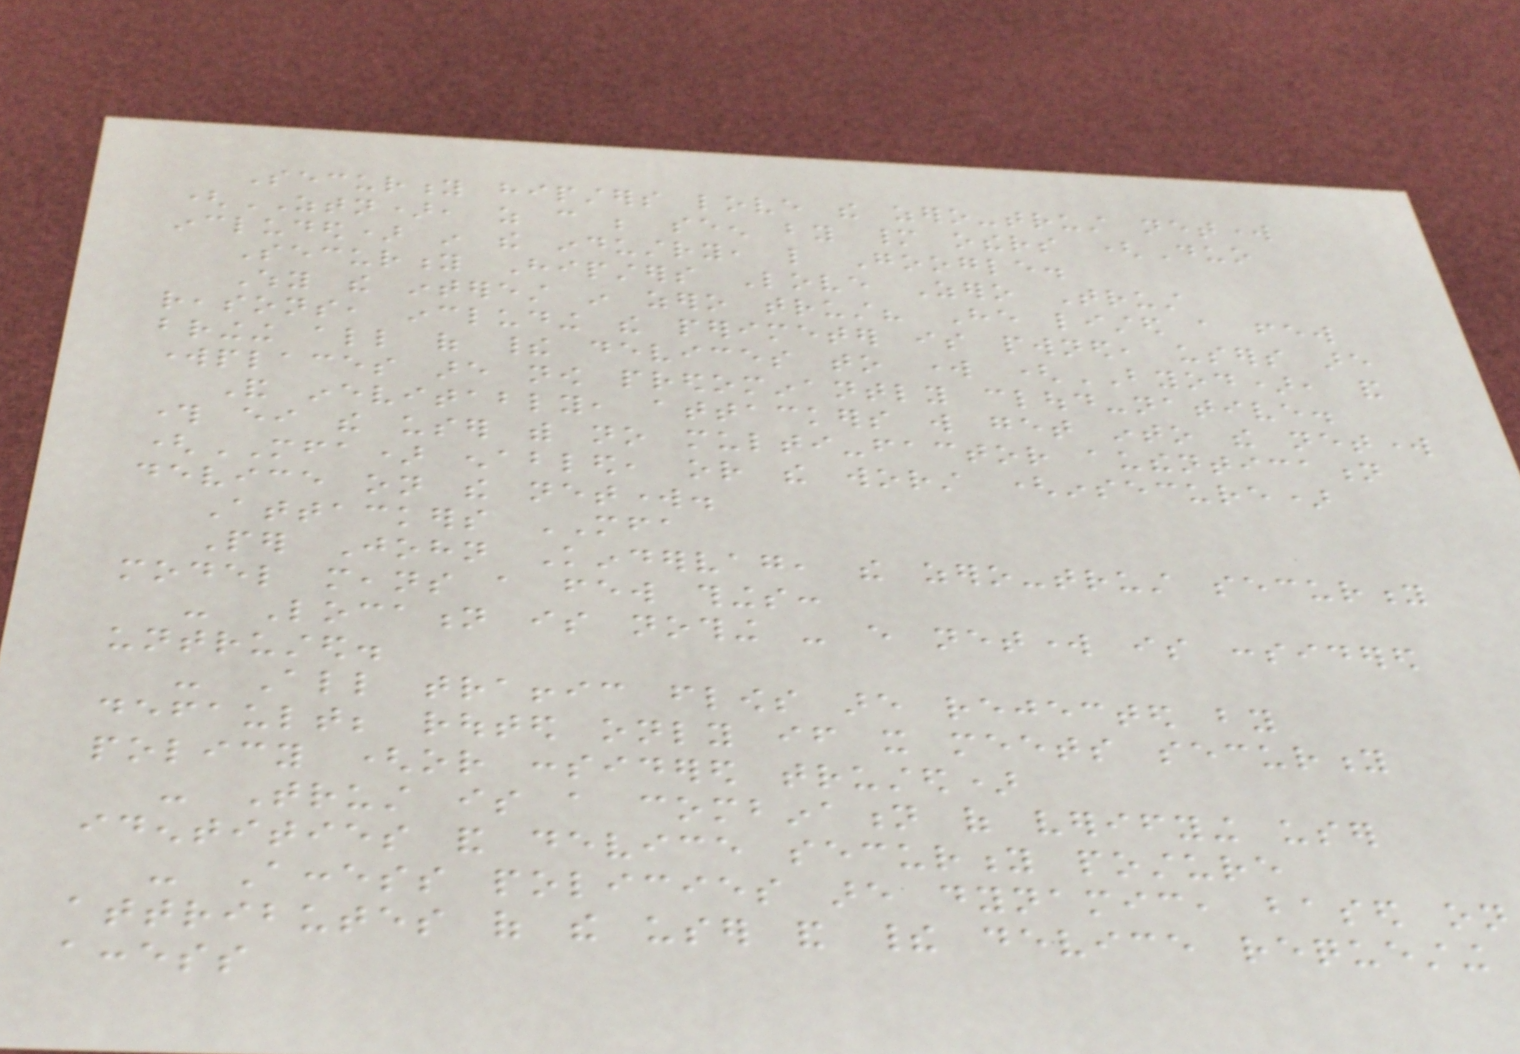Security hipsters love the zero-trust network
(ZTN), as can be seen by many others (Duo
included) in the industry, like Google.
Security Hipsters Love Zero Trust
Why the interest in zero trust? He listed a few
reasons, including the perimeter is pwned, users are
bringing all of their devices to work (BYOD), and
workplaces are now predominantly cloud-native.
And inevitably, attackers will get into the network
through either the user with no multi-factor authentication
(MFA) enabled, or the worst (insecure)
device on the network.
Attackers MFA
Per John Kindervag, the zero-trust security
model means a few things:
- Location is nothing - every network is considered
untrusted.
- All traffic flows are rejected by
default; routed only if it meets security
policy (or considered trusted)
- Trust is a combination of verifying user
identities and device security posture
- Access policies are dynamic, based on
attributes of the user and their device requesting
access
